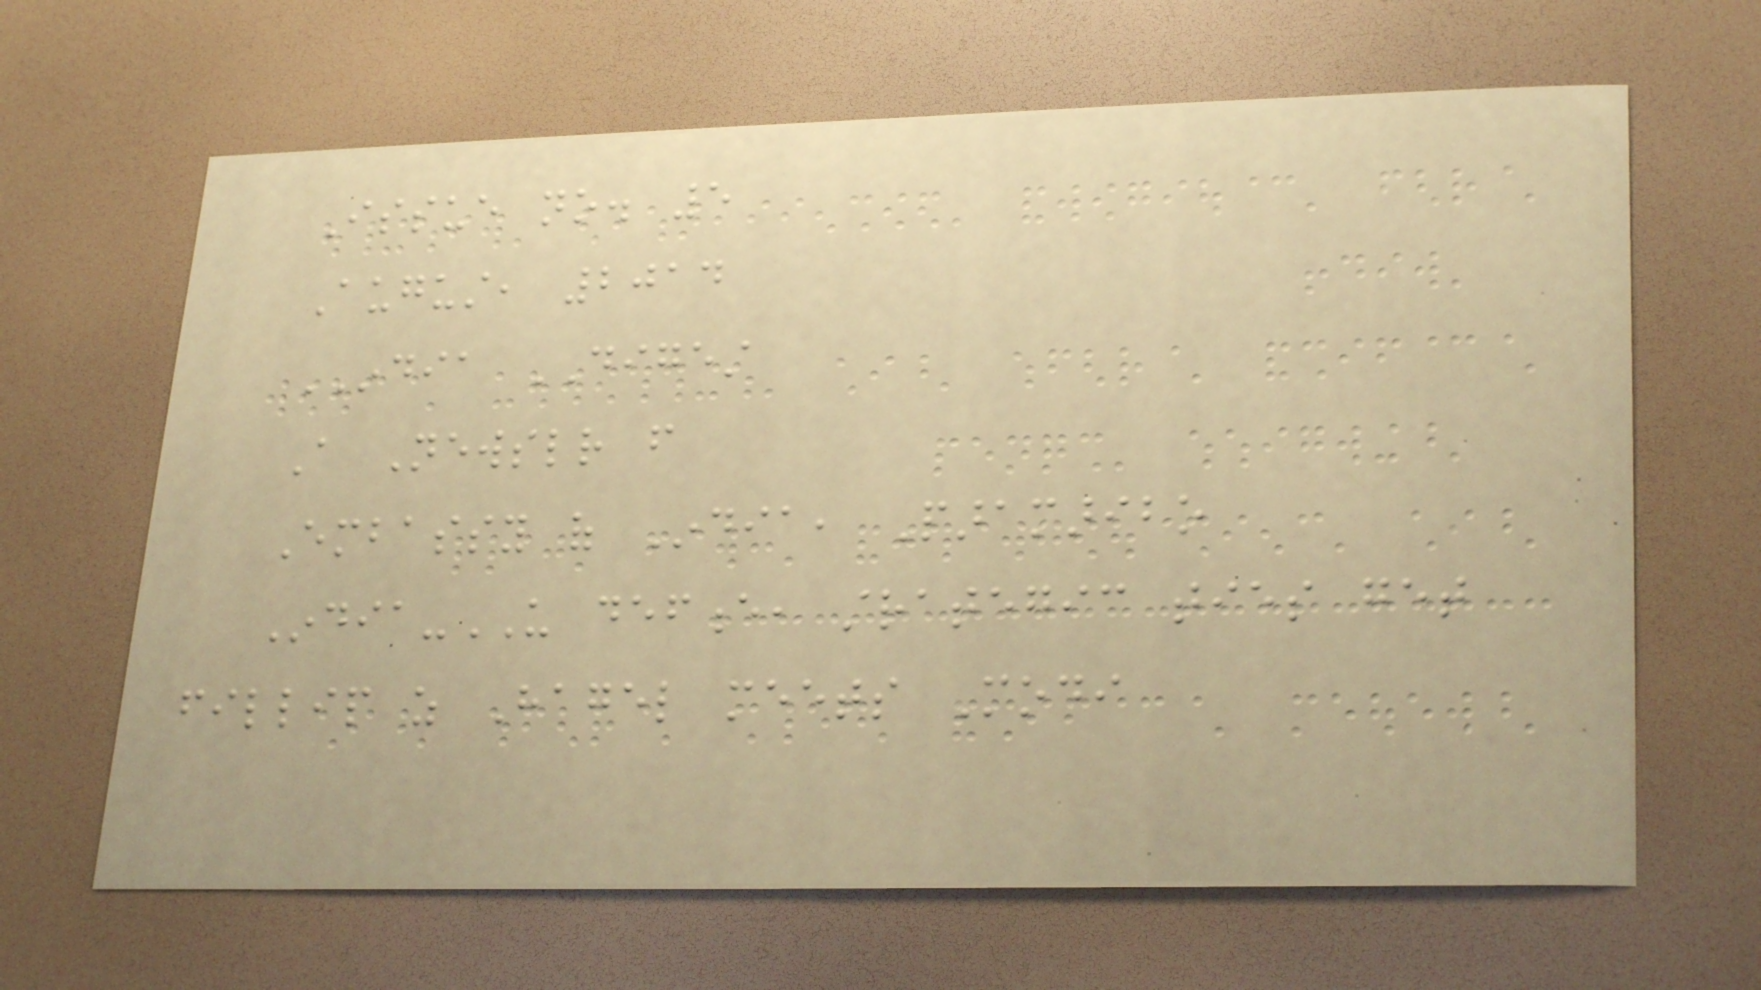Issue no. 5
August, 2014
INDIA DIGEST
A Newsletter from
Embassy of India, Paramaribo
India-US defence, strategic ties get
fillip as Hagel meets Modi
